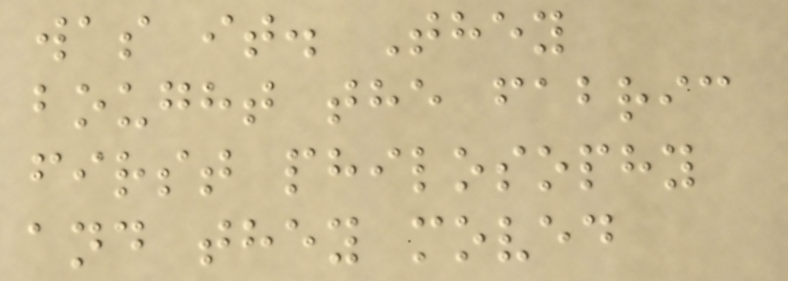was it. They
bought the fabric
first philosophy
and they moved
